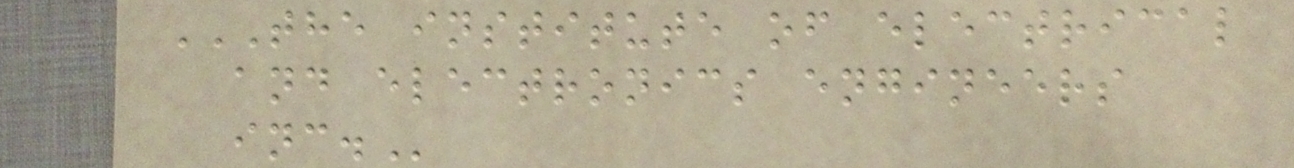THE INSTITUTE OF ELECTRICAL
AND ELECTRONICS ENGINEERS
INC.
